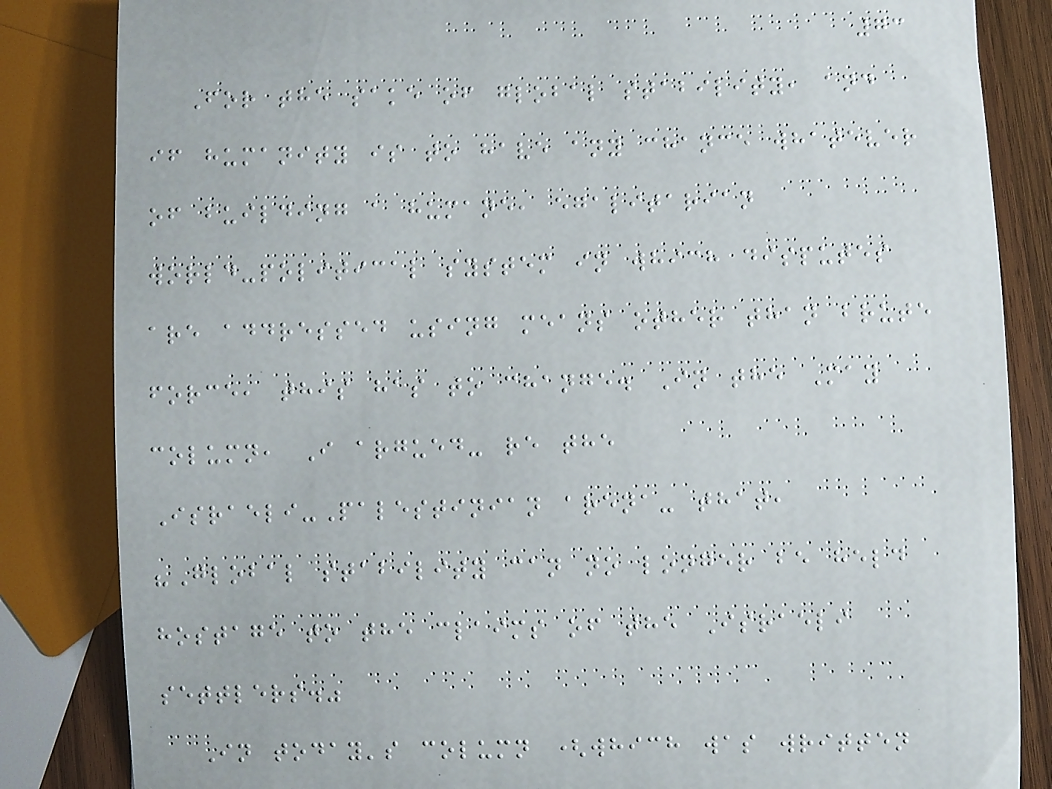73
For the sake of global stability, and
if humanity is to have any chance whatever
of building a humane, egalitarian
world-political system in which disputes
are addressed using means other than brute
force, this has to change. In the May
column, I argued- re the
Israeli-Palestinian arena- that,
"Global stability can no longer be held
hostage to the claims of the Israeli
settlers."
In today's column (which was written
